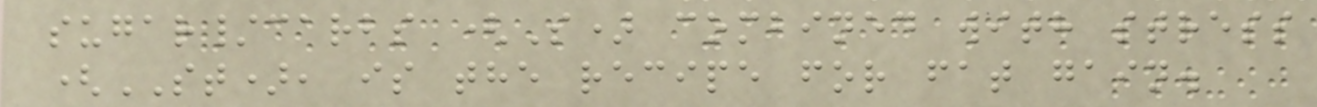sugar/carbs (S) combined with stress
(ST), is the recipe for fat gain.
